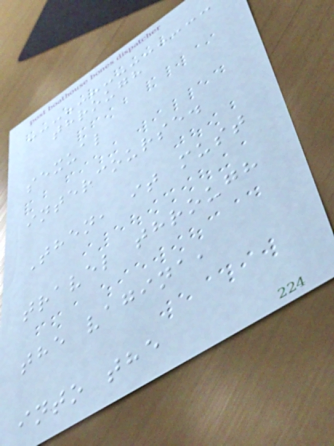through
sexual
intercourse.
Then, it must
travel through
the vagina,
into the
